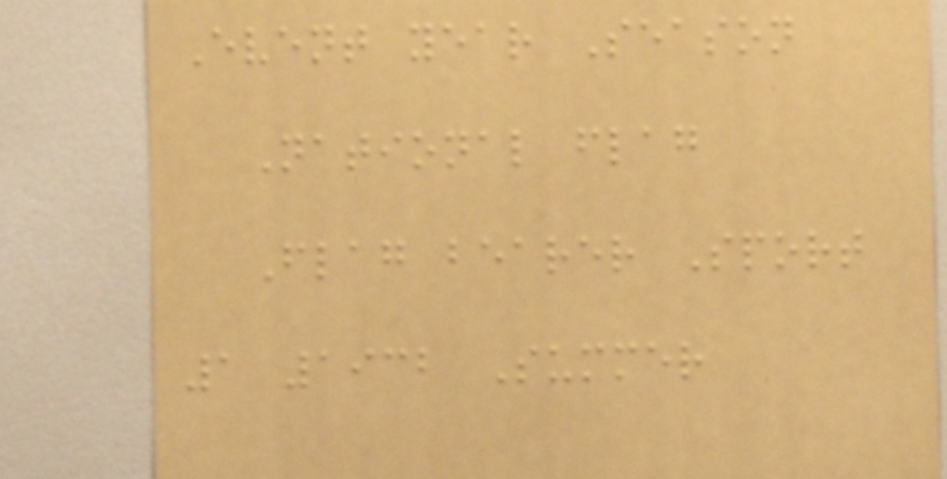Event year Season
National flag
Flag bearer Sport
1 1932 Summer
